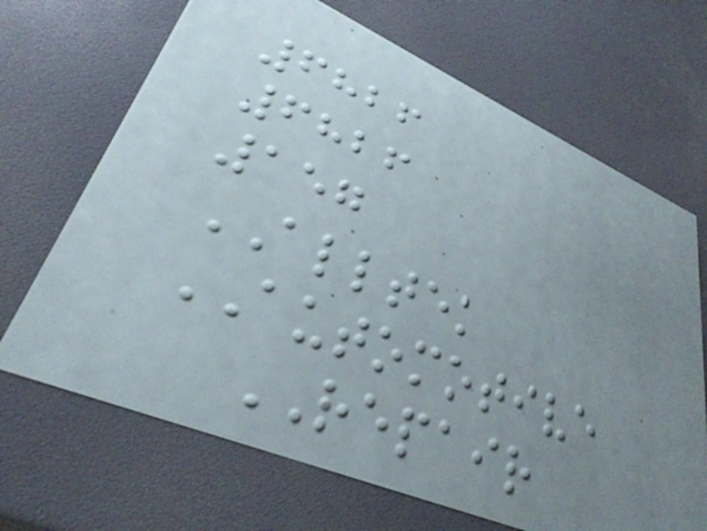6826
6826
157
ALLTEK
AUTOMOTIVE
REPAIR
